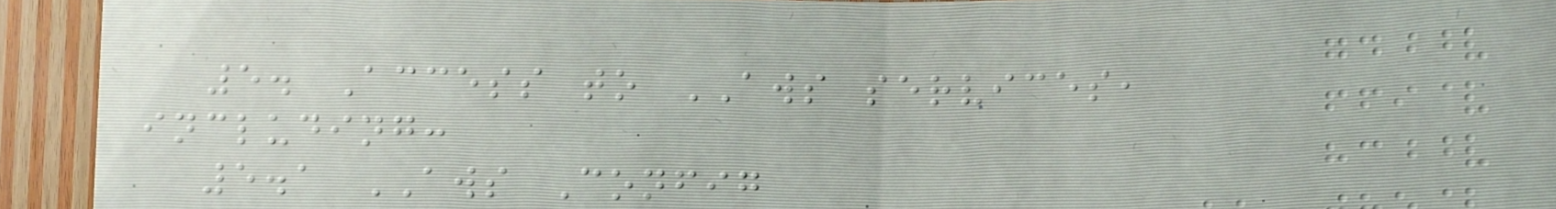5. Access to AWS services,
including:
5.1 AWS Config
